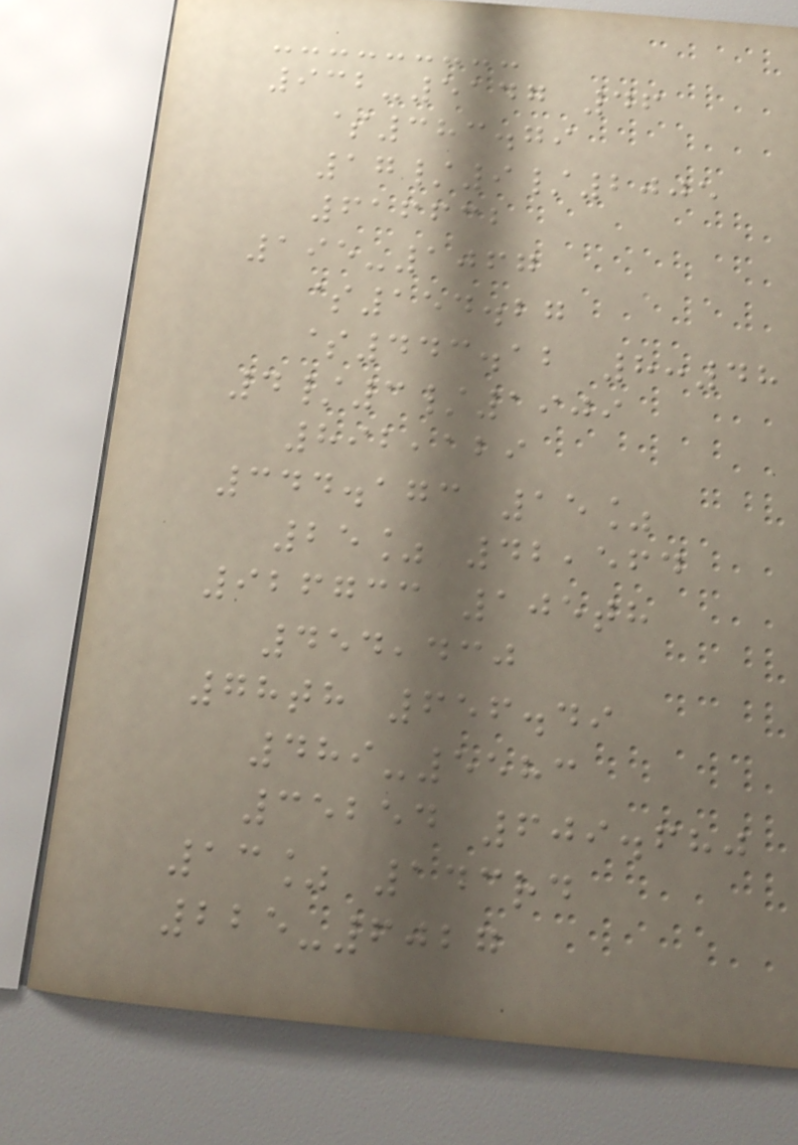932-5147 46
$383.79
17/9/2005
616632
195-1067
$154.27
$443.12 8:48
4/3/1909
892,129
344.173 15%
25% 42,564
926733 105th
454,430
78th 656.49
489-5583
35254 609.680
13% 143rd
225-6027
